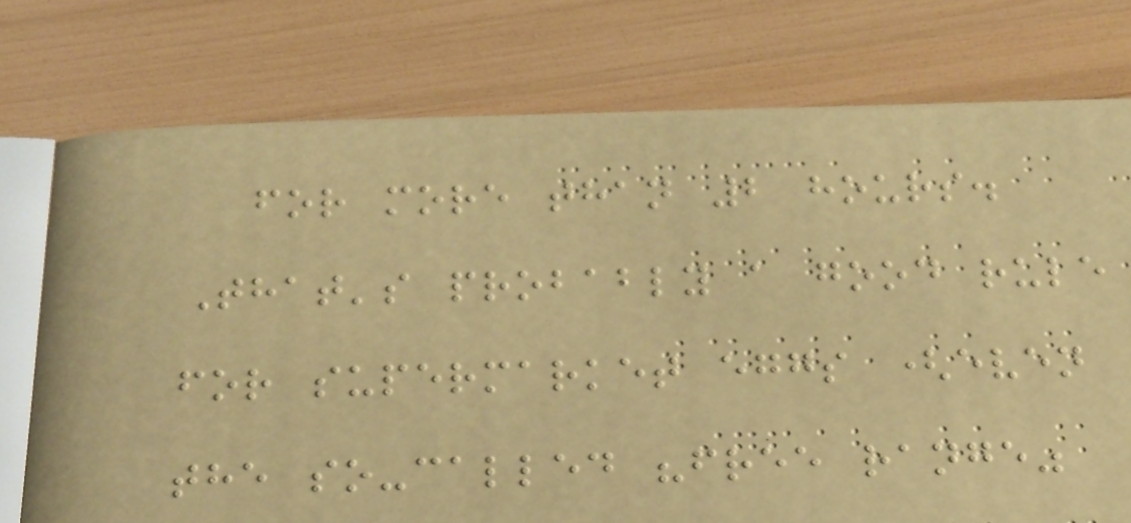for more than 2 hours.
That's probably a good rule
for supermarket eggs (even
the so-called "free range"
